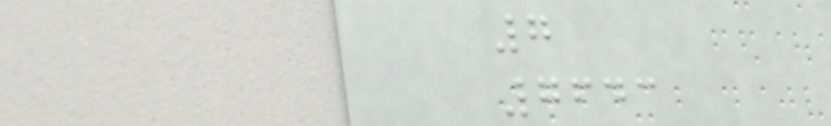7
7643
